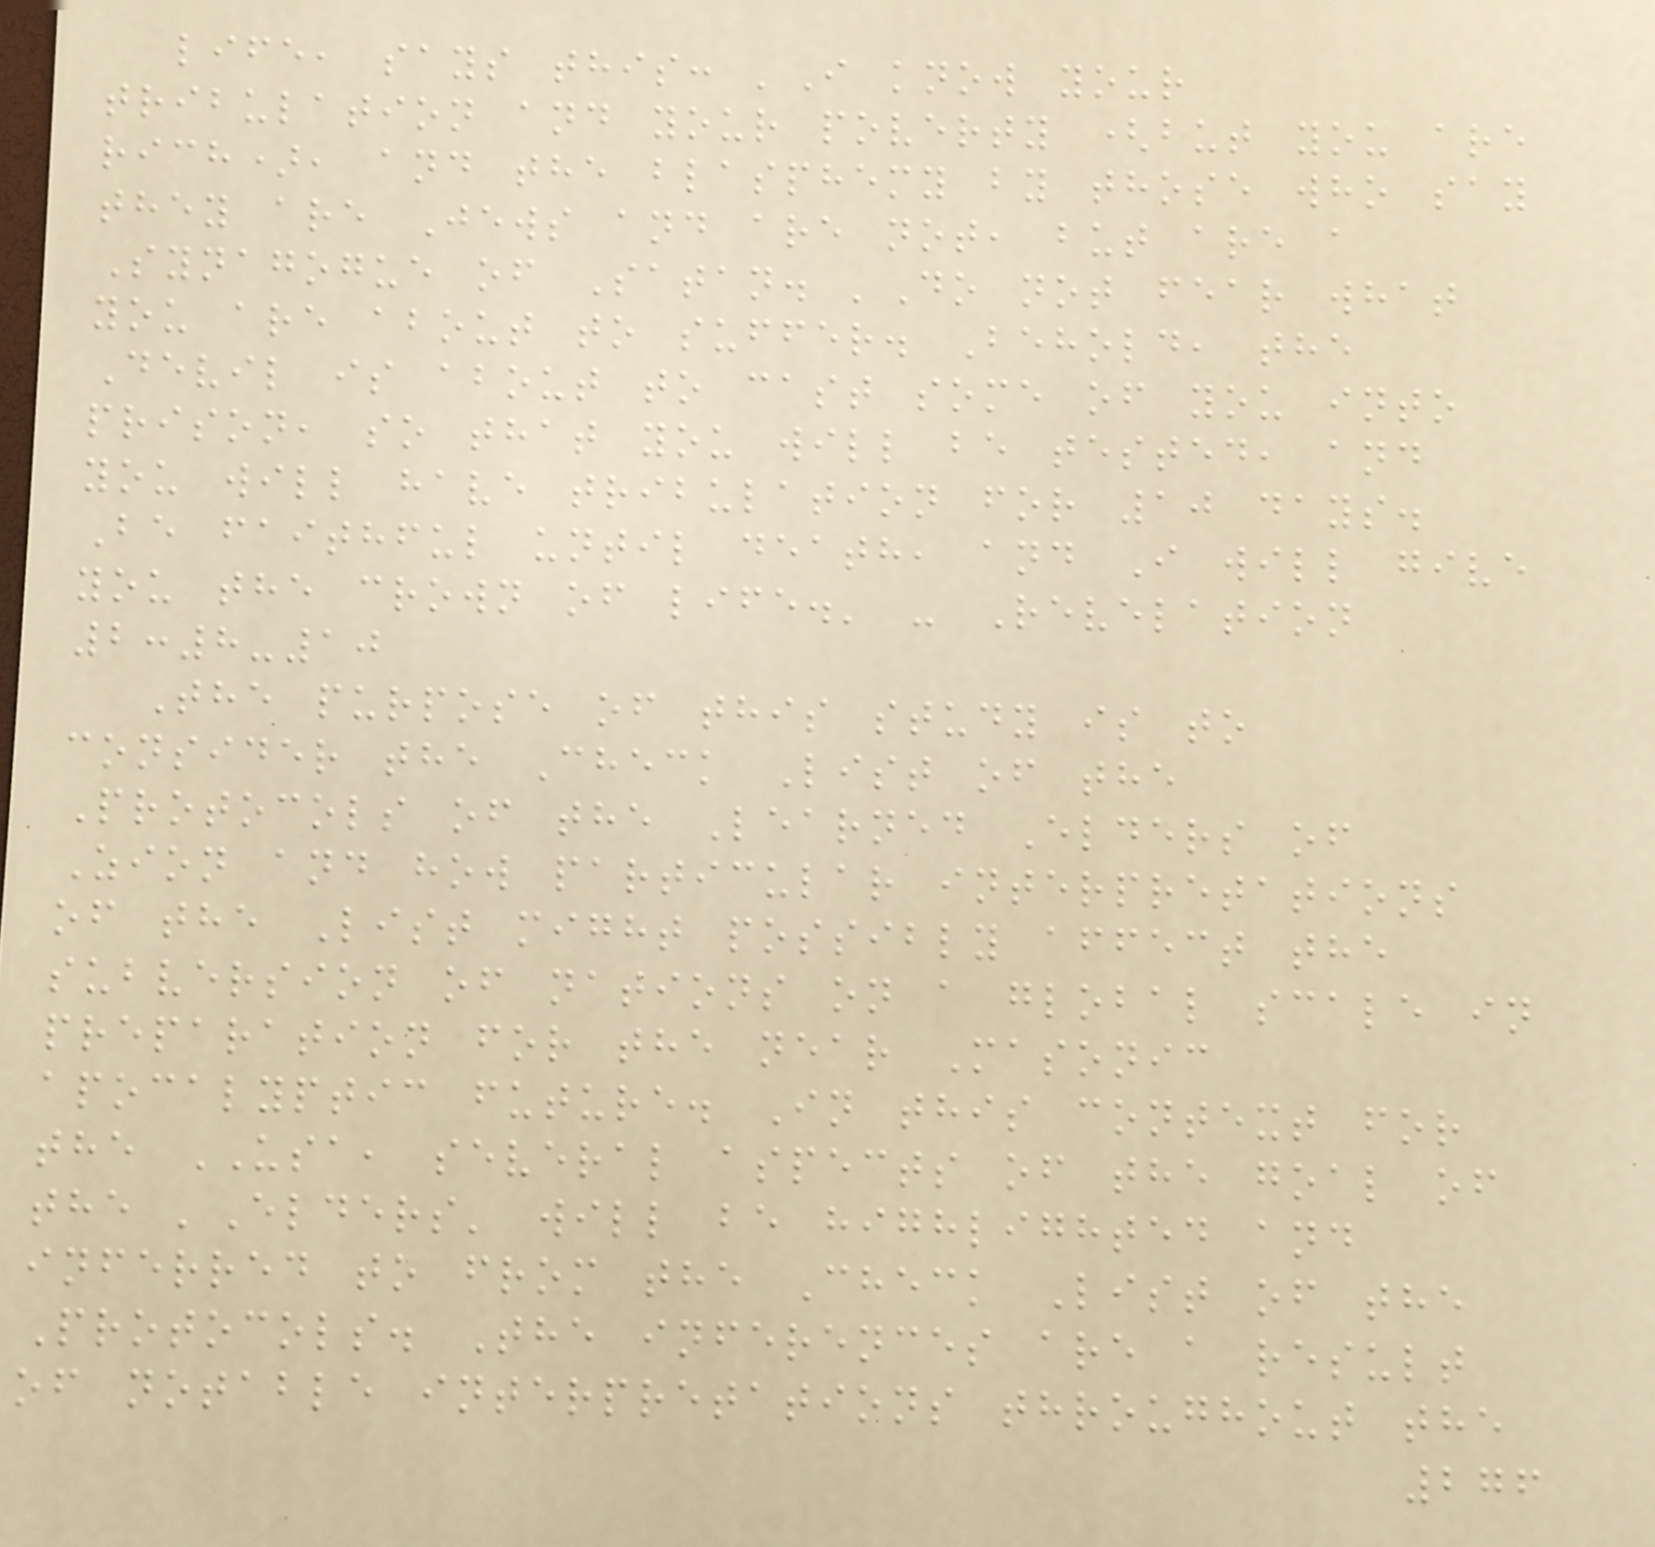life, says this: 'I know your
tribulation and your poverty (but you are
rich), and the blasphemy by those who say
they are Jews and are not, but are a
Synagogue of Satan. 'Do not fear what
you are about to suffer. Behold, the
Devil is about to cast some of you into
prison, so that you will be tested, and
you will have tribulation for 10 days.
Be faithful until death, and I will give
you the crown of life.' - Revelation
2:8-10
The purpose of this study is to
consider the Check List of the
Protocols of the Learned Elders of
Zion and how particular interpretations
of the List might possibly affect the
subversion of nations on a global scale in
preparation for the near Masonic
apocalyptic future. In this context for
the USA, several aspects of the goal of
the 'Elders' will be highlighted and
inferred to from the Check List of the
Protocols. The inferences are a result
of notable interpretations throughout the
276
